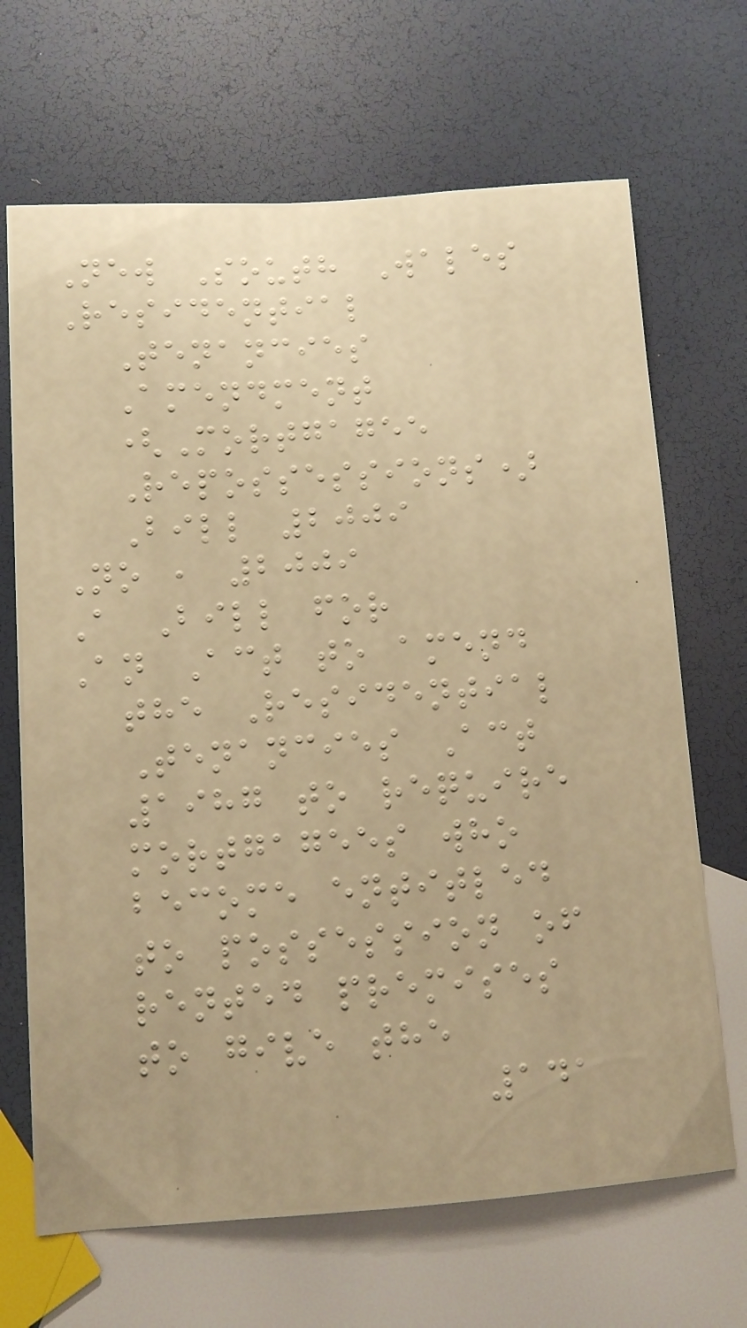New South Wales
Residential
Tenancies
Amendment
(Mortgagee
Repossessions)
Bill 2009
No , 2009
A Bill for
An Act to amend
the Residential
Tenancies Act
1987 to require
mortgagees who
become entitled
to possession of
rented premises
to give the
141
